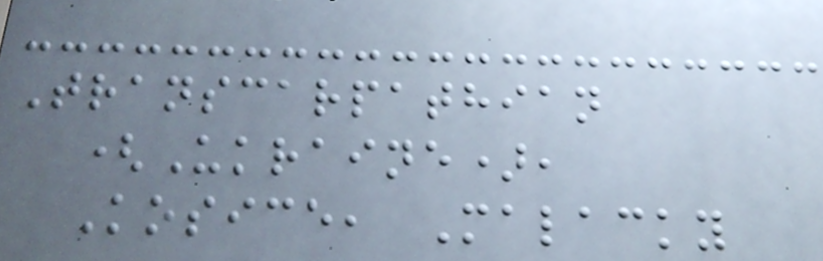Transcarpathian
(Ukraine),
Kosice, Malacky
